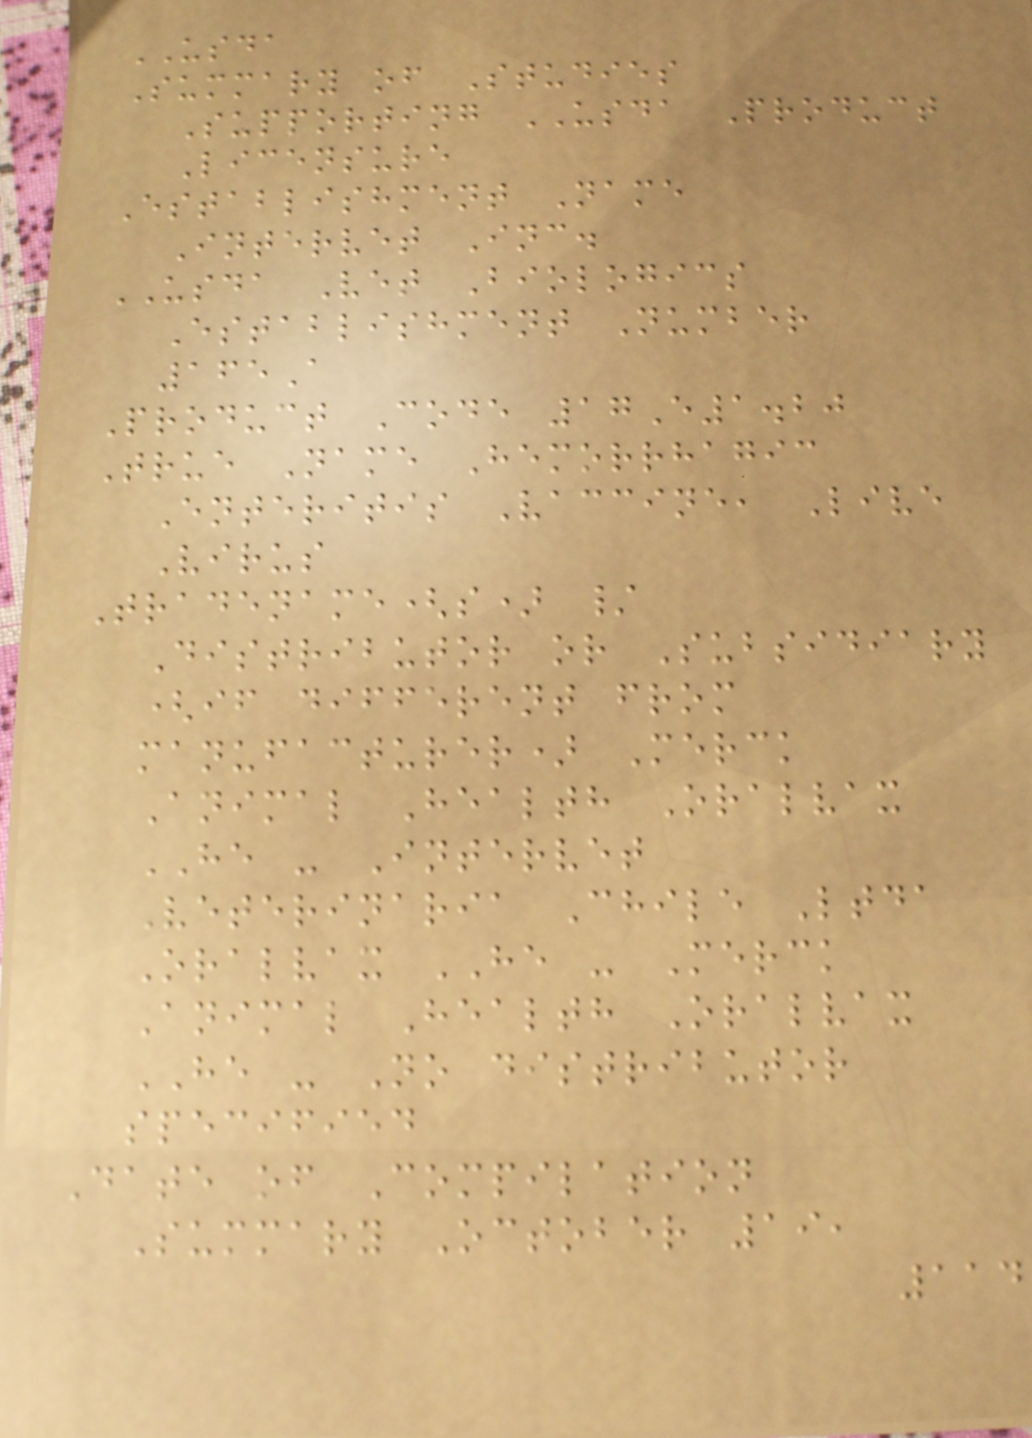USDA
Summary of Studies
Supporting USDA Product
Licensure
Establishment Name
Intervet Inc.
USDA Vet Biologics
Establishment Number
165A
Product Code 17E1.20
True Name Hemorrhagic
Enteritis Vaccine, Live
Virus
Tradename(s) /
Distributor or Subsidiary
(if different from
manufacturer) Merck
Animal Health Oralvax
HE - Intervet
Veterinaria Chile Ltda
Oralvax HE - Merck
Animal Health Oralvax
HE - No distributor
specified
Date of Compilation
Summary October 19,
114
